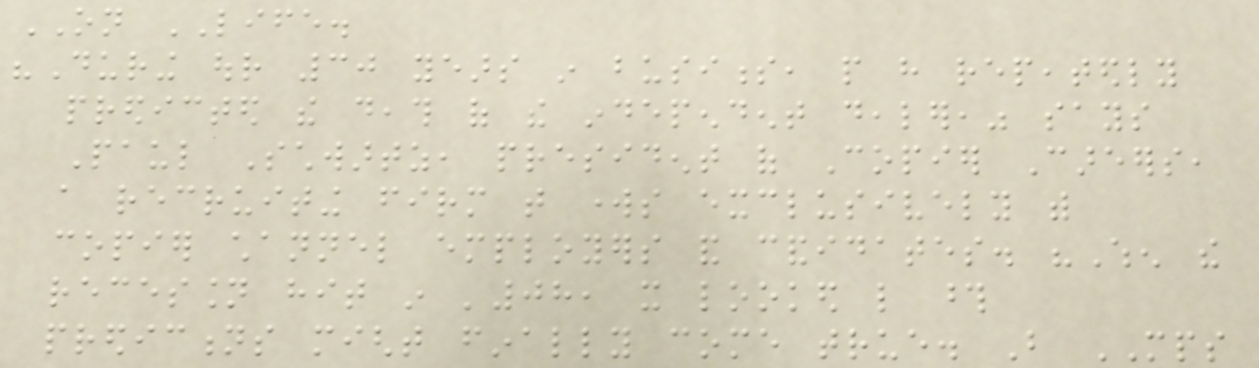ON LIFE.
"During our 30 years in business, people have repeatedly
predicted the death of the independent dealer," says
Paul Schwartz, president of Copier Careers,
a recruiting firm that works exclusively with
copier channel employers and candidates. "When the
recession hit in '08, it looked like those
predictions might finally come true. But MPS
